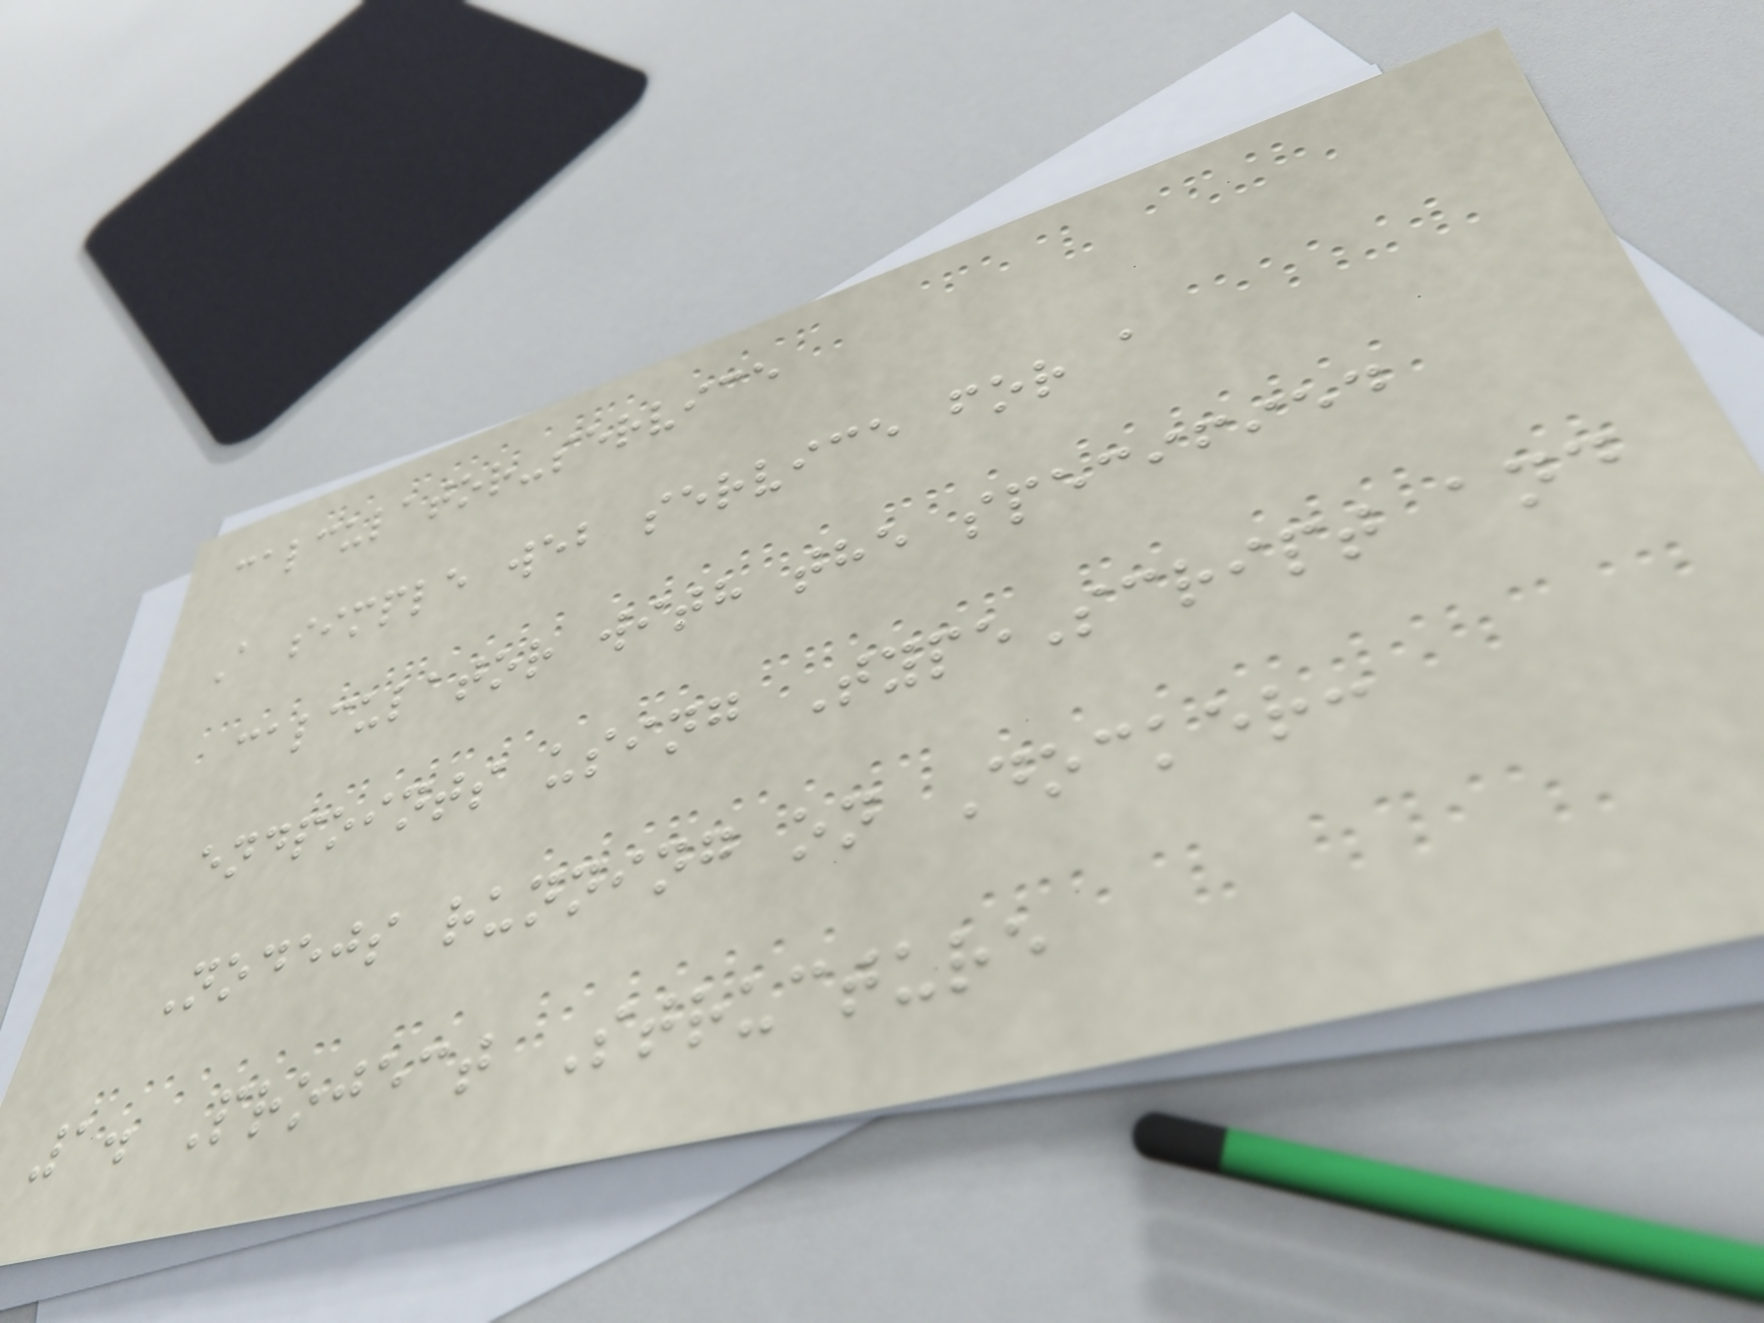calculator-service
A simple web service for a
calculator with the specified
endpoints using TypeScript and
Nodejs running on Docker:
1. Project Structure
